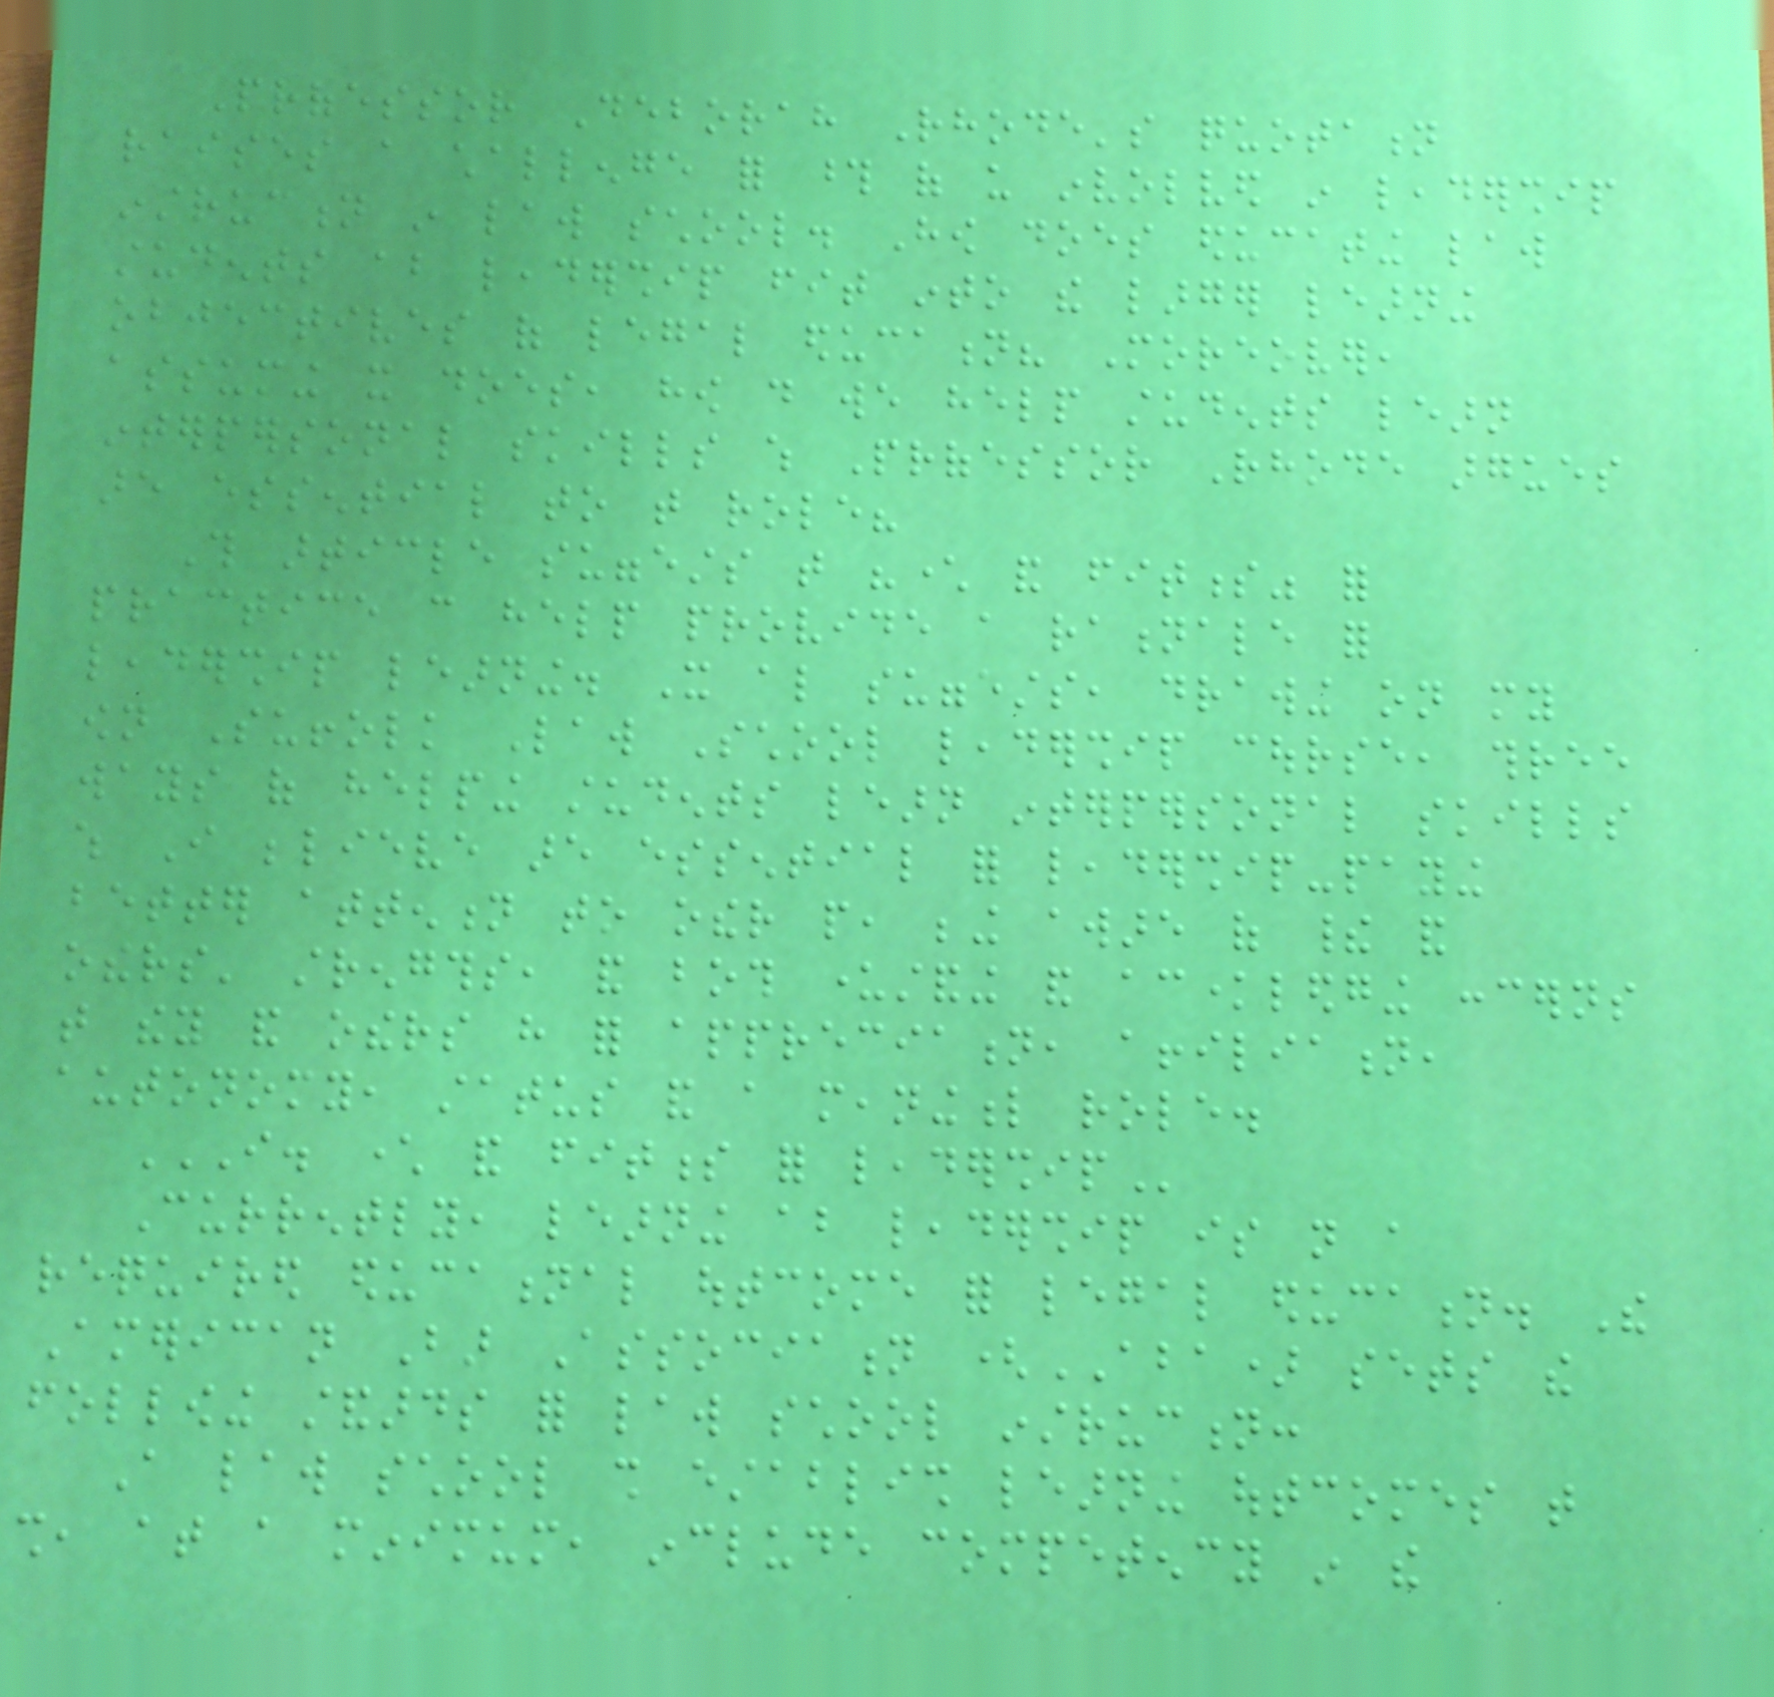Professor Deborah Rhode's quotation
raises a challenge for those of us involved in leadership
instruction in law school. How does educating law
students about leadership fit into the larger learning
objectives of legal education? Moreover,
assuming it does, how do we help students learn
interpersonal skills which Professor Rhode argues
are essential to that role?
This article suggests that "character and fitness" for
practice can help provide a rationale for
leadership learning. It also suggests, drawing on my
own Suffolk Law School leadership course, three
ways of helping students learn interpersonal skills
which I believe are essential for leadership-paying
better attention to other people, being aware of their and
others' strengths, and both understanding and acknowledging concerns
that they and others have for appreciation, affiliation,
autonomy, status and a meaningful role.
I. CHARACTER AND FITNESS FOR LEADERSHIP
Currently, learning about leadership is not a
required educational outcome for legal education. The
American Bar Association (ABA) sets the
following standards for law school instruction:
A law school shall establish learning outcomes that
shall, at a minimum, include competency in the
